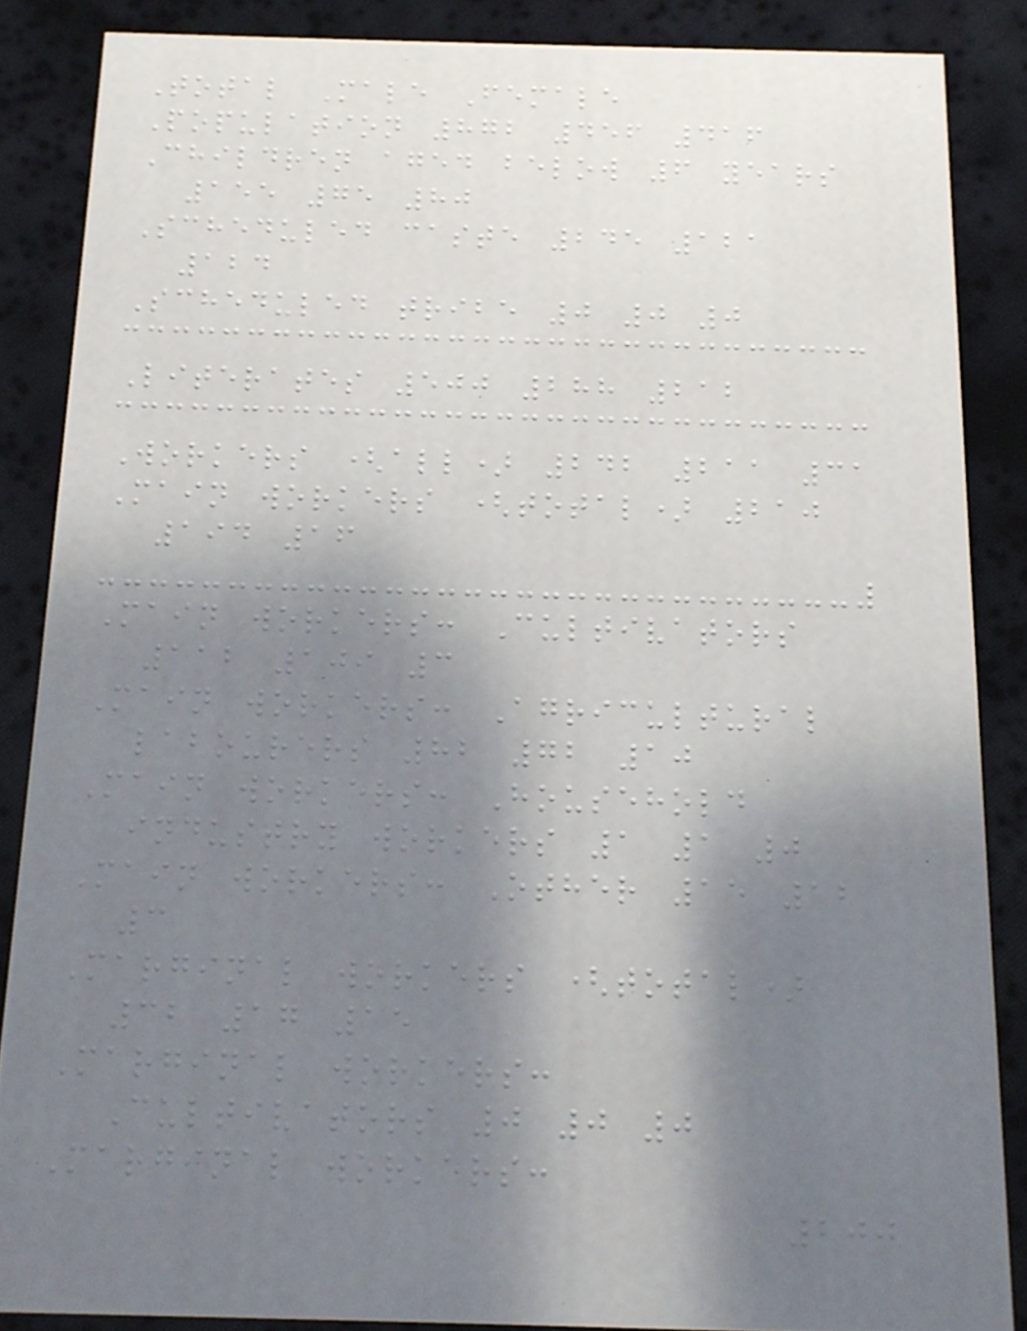Total Male Female
Population 872 456 416
Children aged below 6 years
155 75 80
Scheduled caste 245 121
124
Scheduled tribe 0 0 0
Literates 500 288 212
Workers (all) 242 211 31
Main workers (total) 210
194 16
Main workers: Cultivators
112 109 3
Main workers: Agricultural
labourers 82 72 10
Main workers: Household
industry workers 1 1 0
Main workers: Other 15 12
3
Marginal workers (total)
32 17 15
Marginal workers:
Cultivators 0 0 0
Marginal workers:
200
